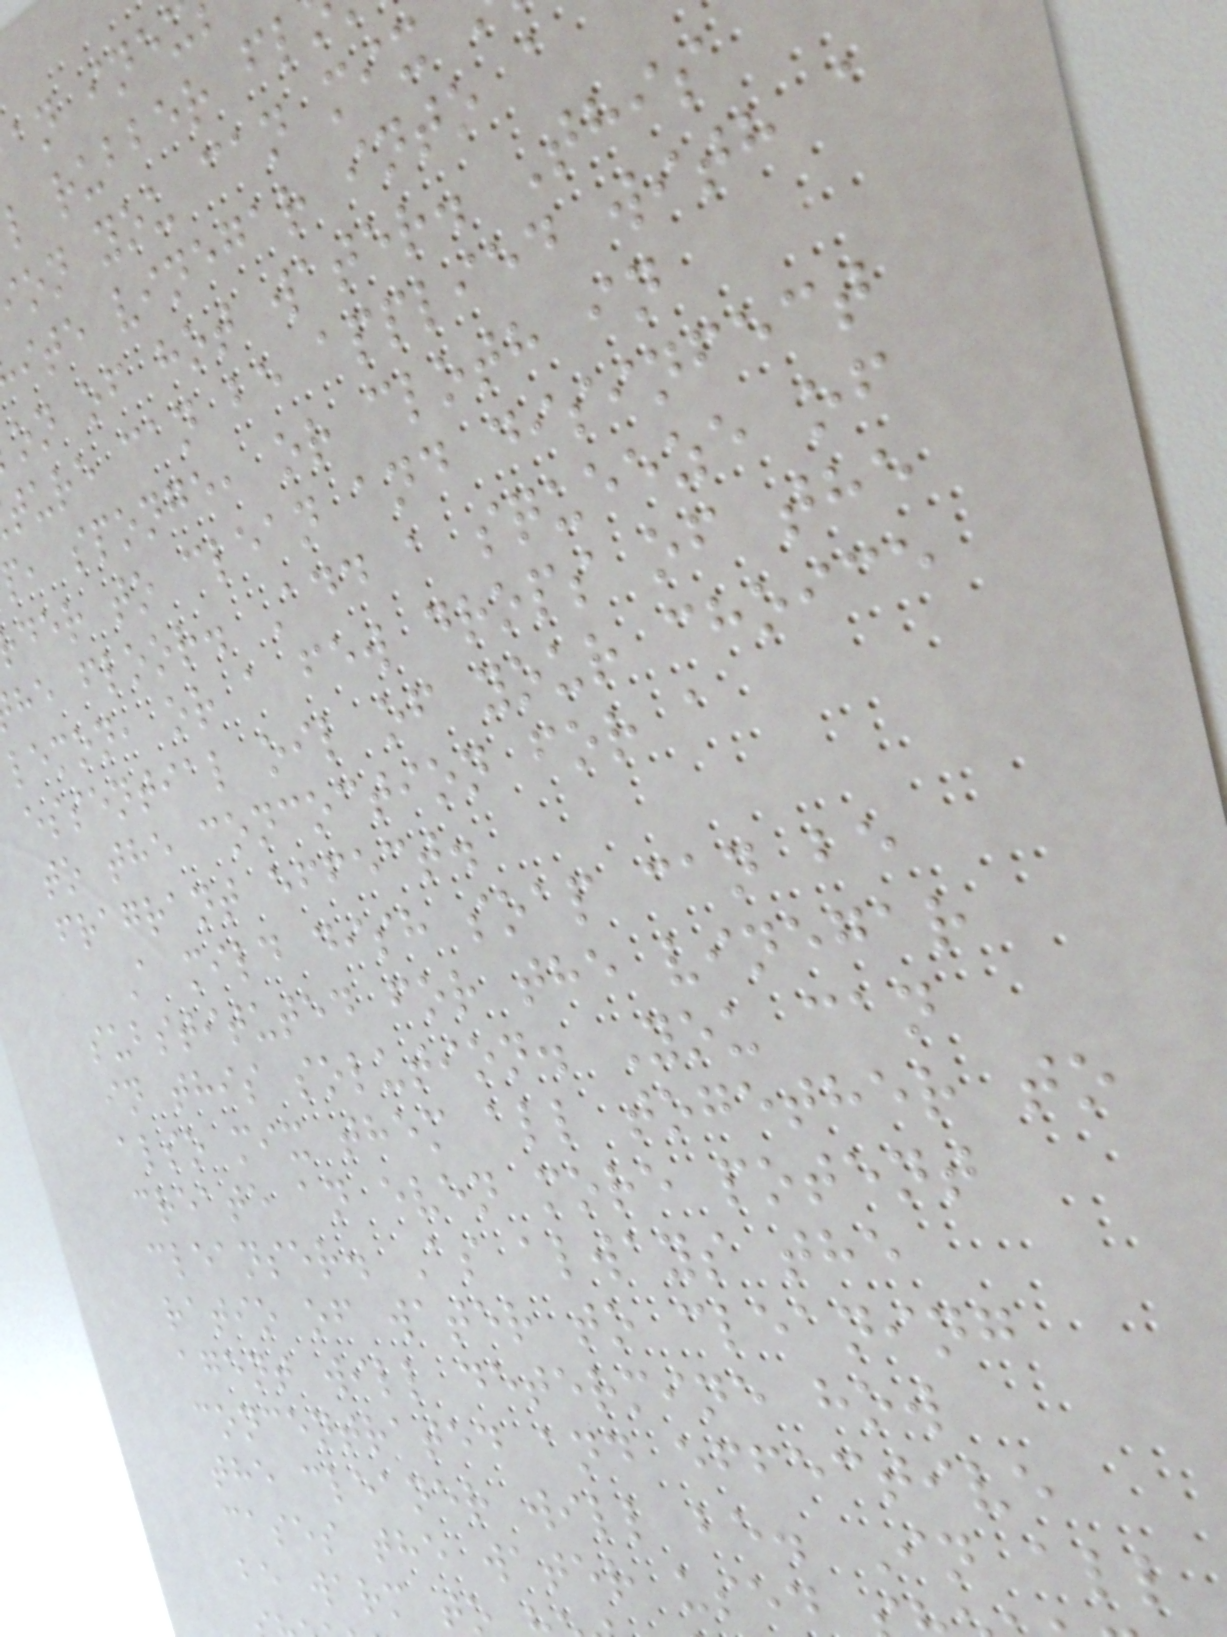l rubber fl
on you can mix
ite vinegar into a
on of hot water. This
ture can be applied with a
p, sponge, or cloth in
der to clean and disinfect
he floor. Add a squeeze of
lemon, or a few drops of the
essential oil of your choice
to the concoction for a
fragrant effect.
A mild dish soap can be
substituted for the vinegar
in this solution. You can
also mix them all together to
create an even more potent
cleanser. As always the
ratio of water to cleaning
agent will determine how
concentrated and effective
the cleaner will be. In all
cases the water used
be warm t
